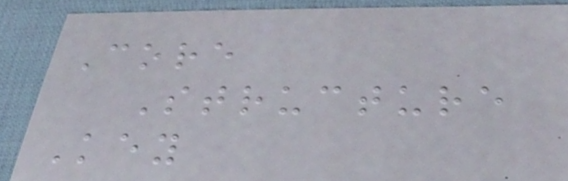Core
Structure
Key
